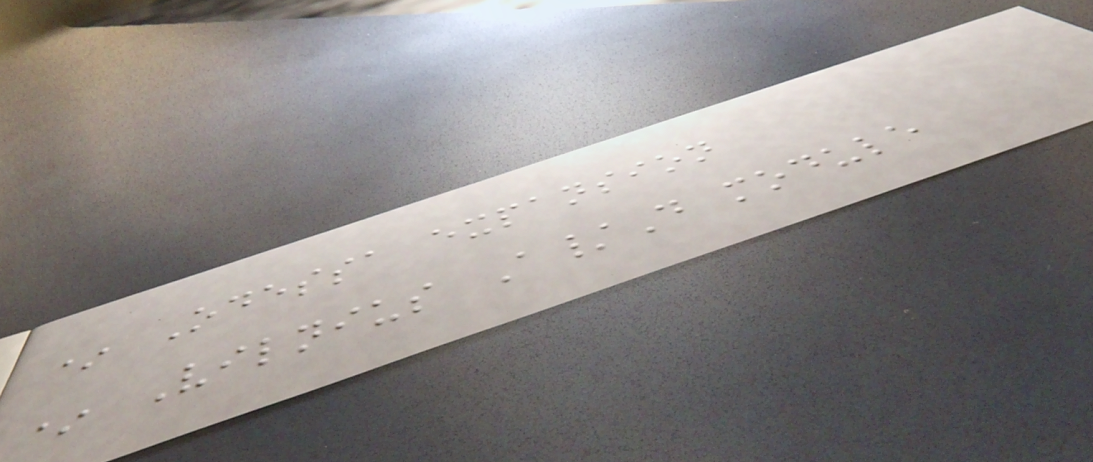* Odessa expansion
* Vilnius A/D module
